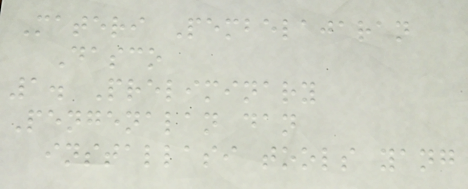Materi Pembelajaran
Dasco
1. Preliminary
Pengenalan dan
installasi tools yang
